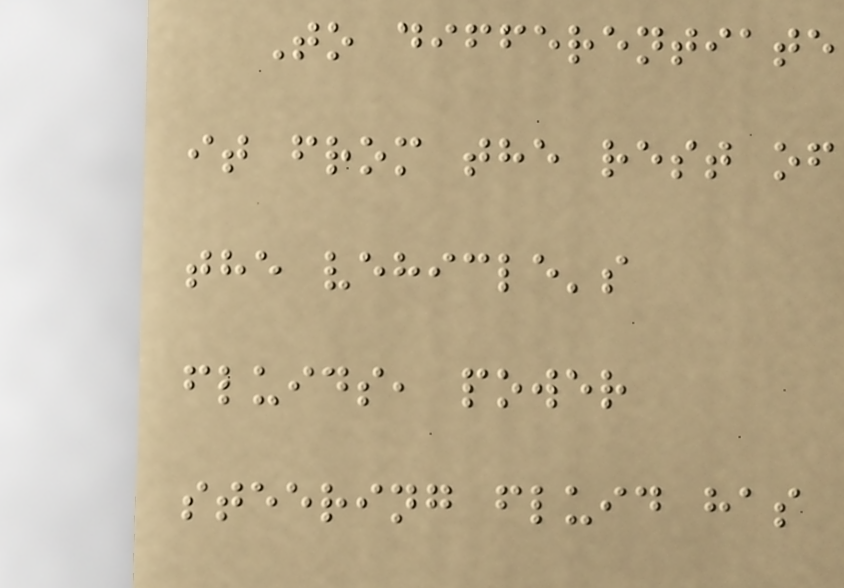To differentiate
it from the rest of
the vehicle's
fluids, power
steering fluid has
